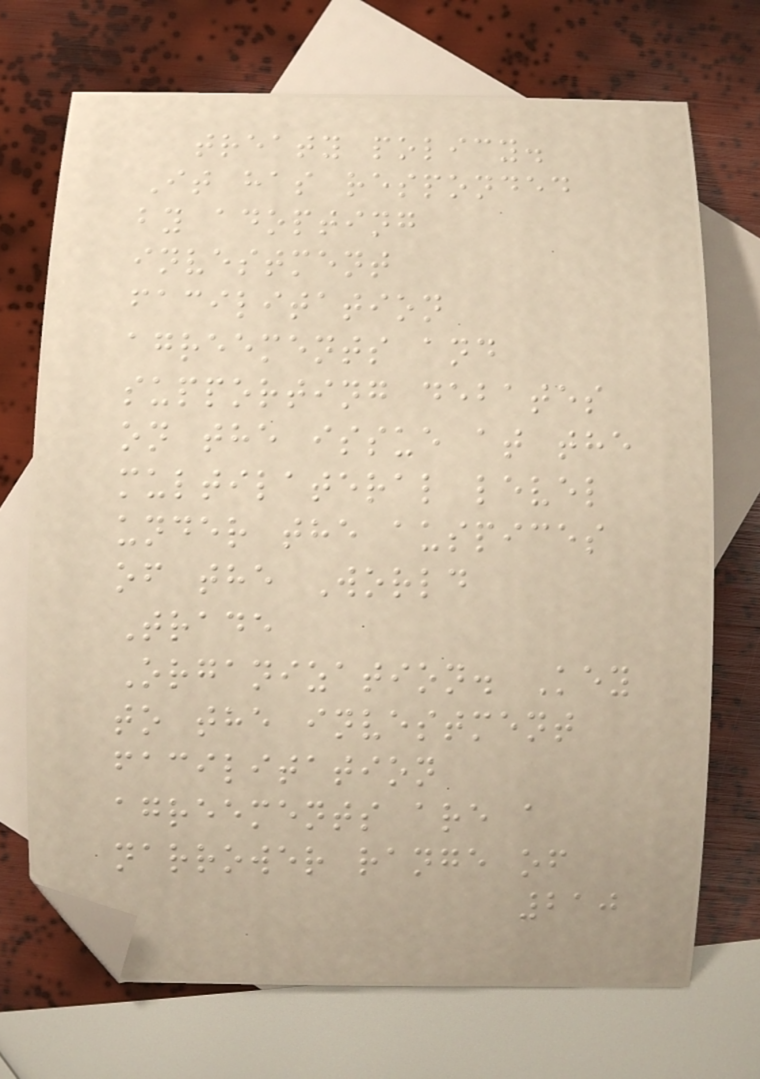treaty policy.
It has responded
by adopting
investment
facilitation
agreements and
supporting debates
on the issue at the
multilateral level
under the auspices
of the World
Trade
Organization. Key
to the investment
facilitation
agreements are a
narrower range of
210
